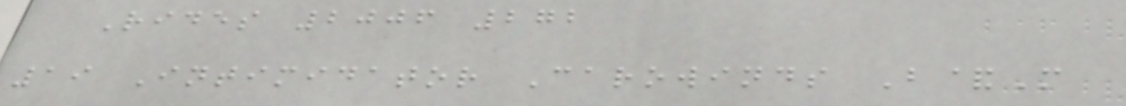Rides 2006 272
19 Intimidator Carowinds B&M
